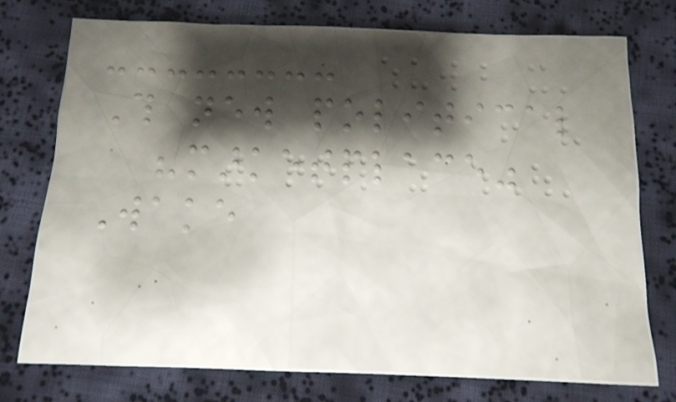This new political
"marketplace"
Wake
